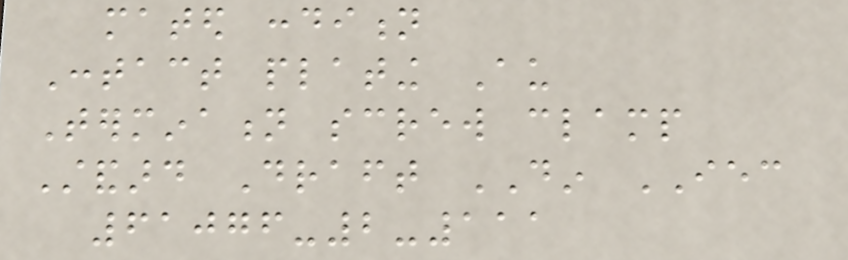mated condition
Contact plating Au
Termination screw clamp
Standard Draft DIN IEC
61076-2-111
